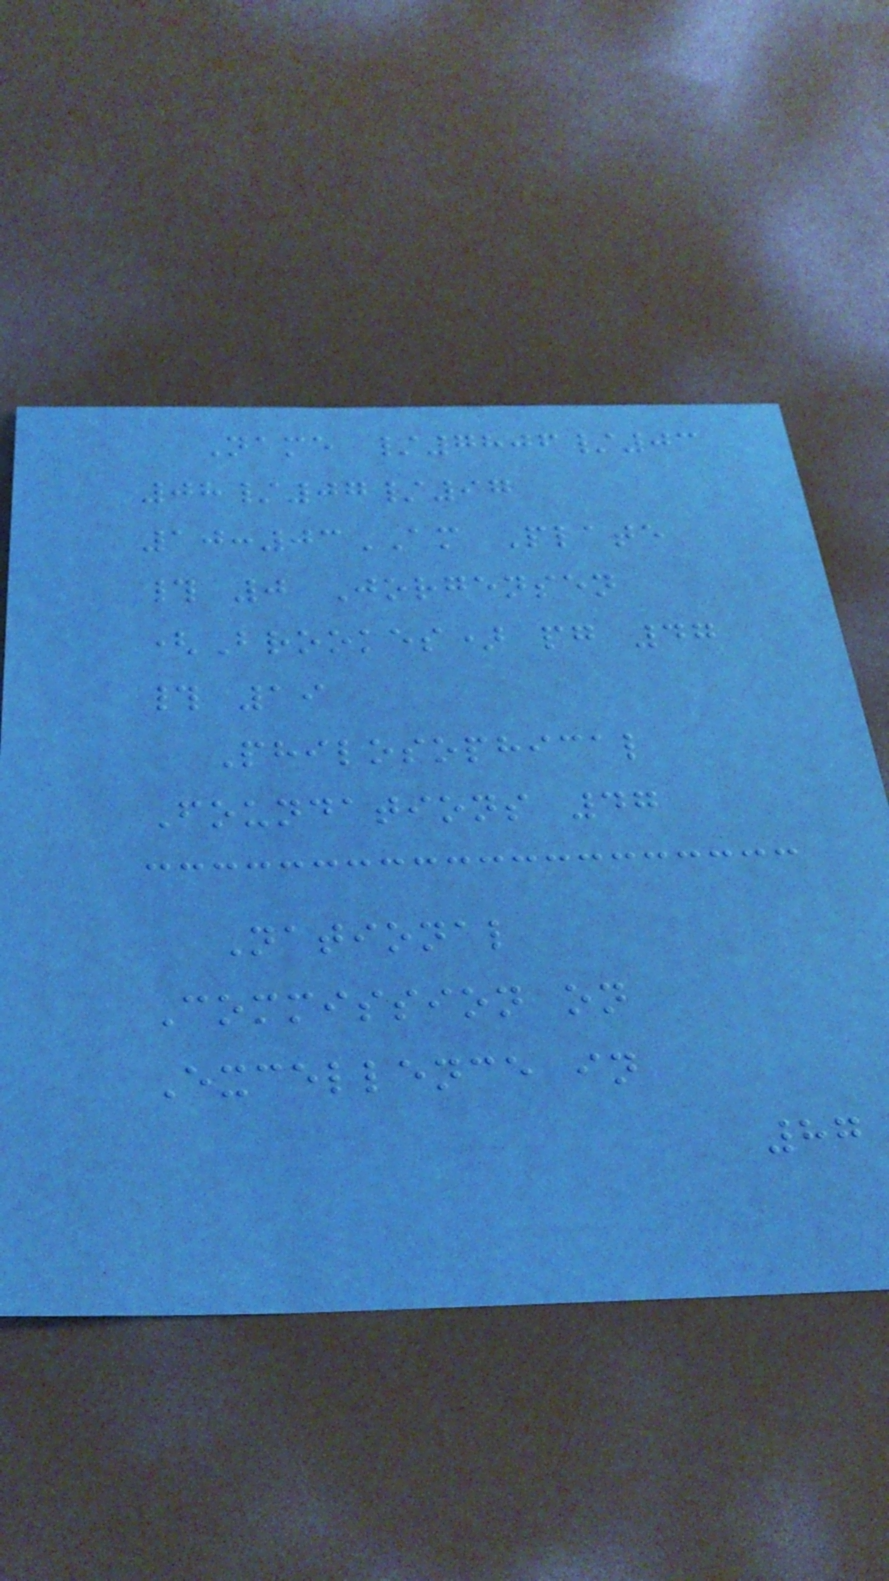Name /7806/03
08/07/97
10:03AM Plate
# 0 Jorgensen
(Brookes) pg 47
# 19
Philosophical
Foundations 47
National
Commission on
Excellence in
87
